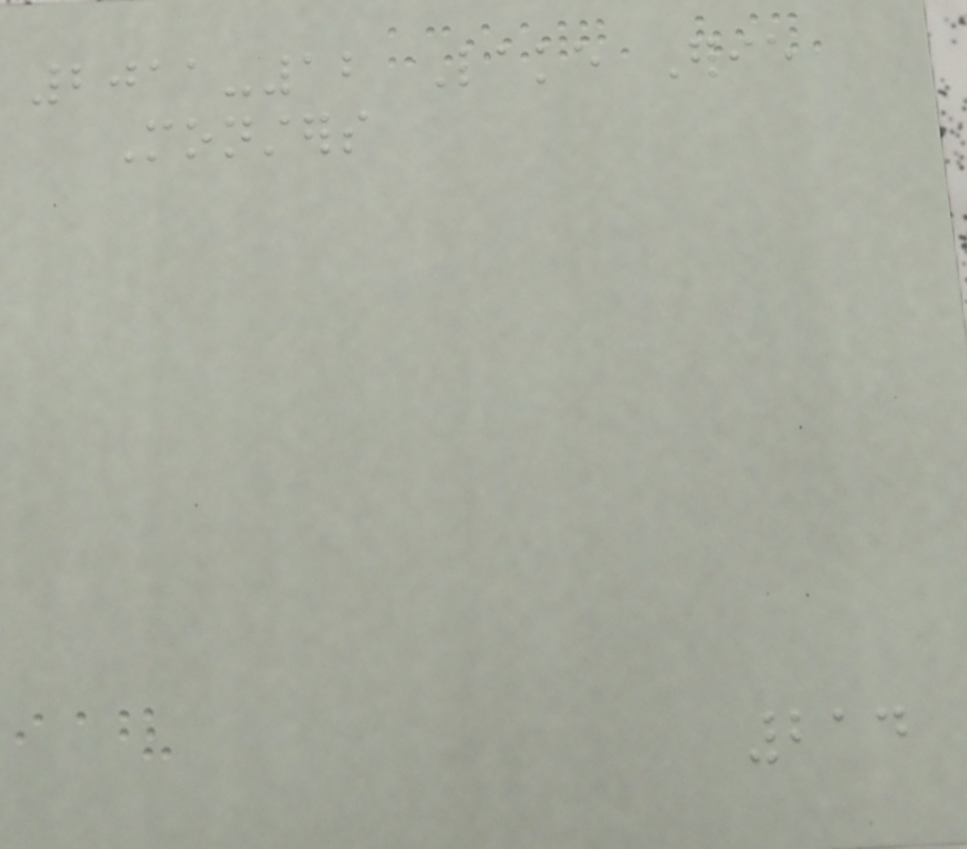2011-12 Lake Erie
Monsters
214
